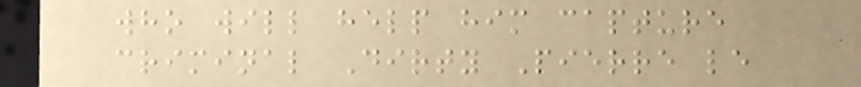who will help him capture
criminal Dirty Pierre le
